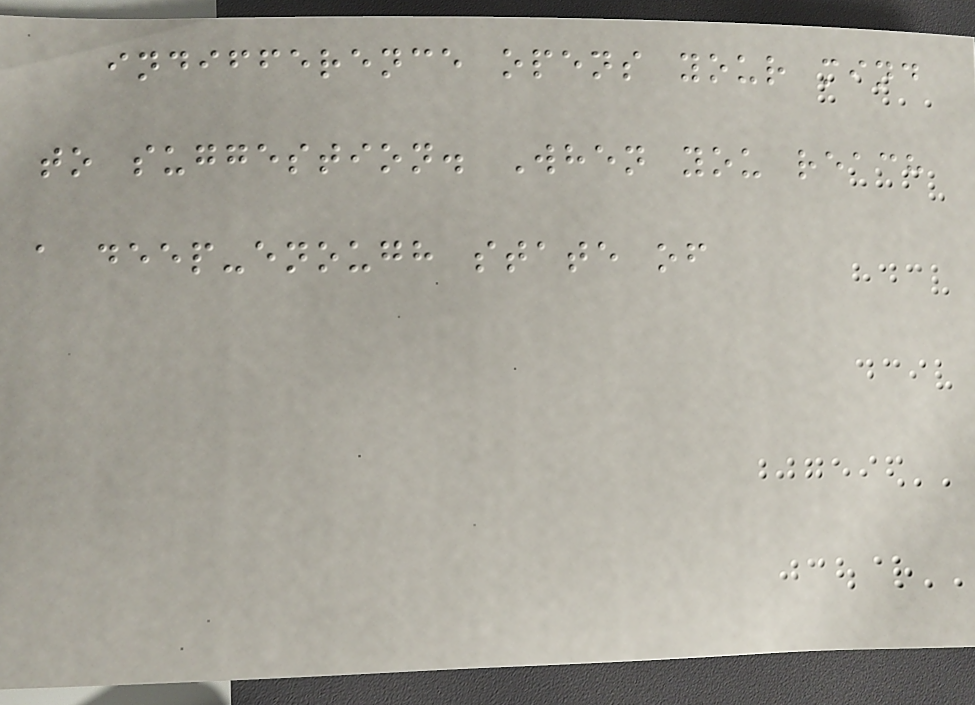indifference opens your mind
to suggestion. When you reach
a deep-enough state of
